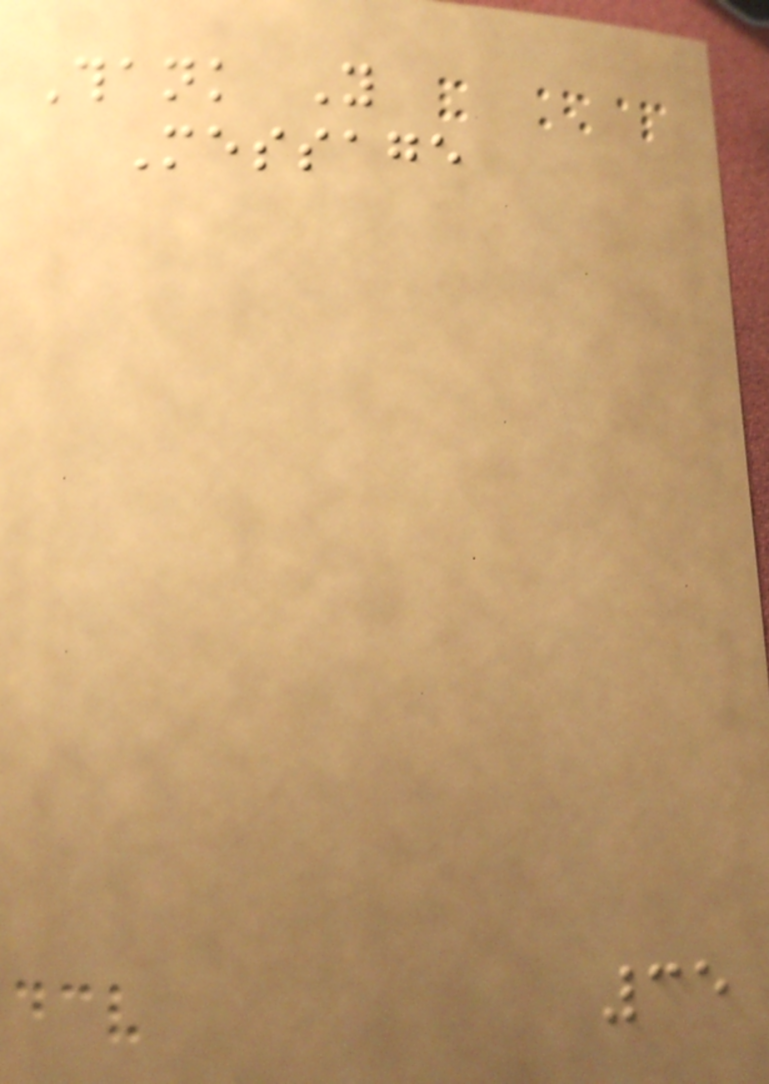Thank You
Message
35
